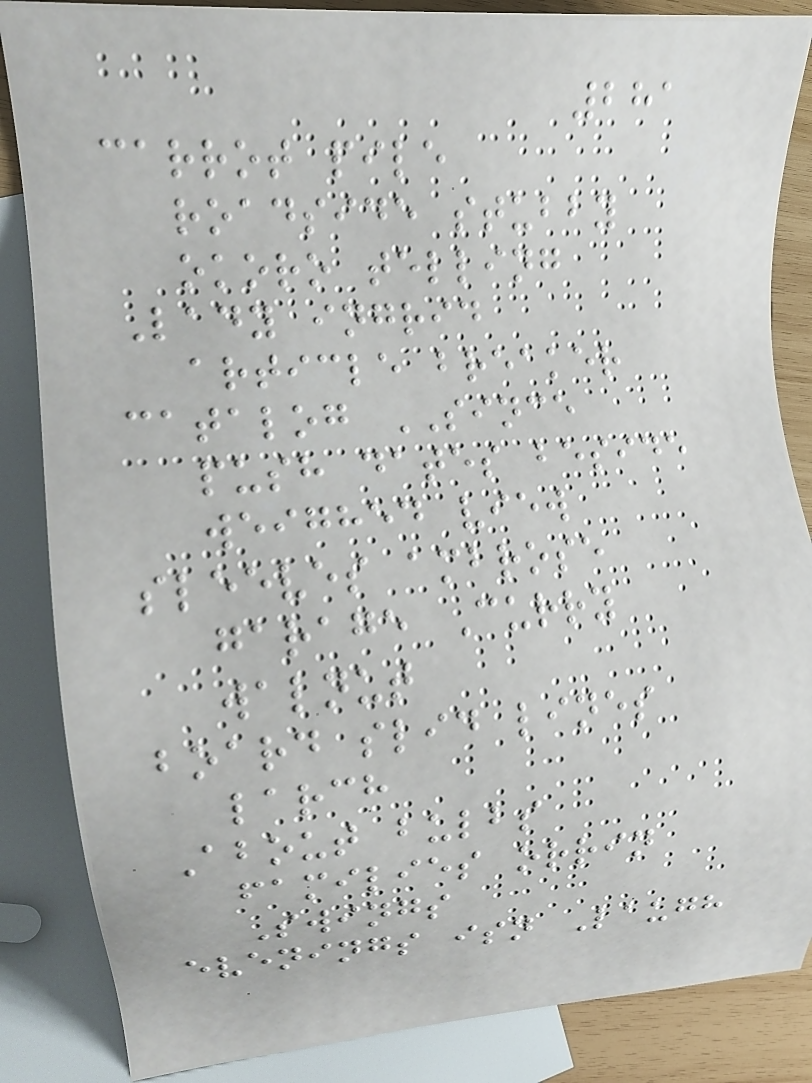281
carrot pile
roadside stubby
okoro telling
Lady ingrid
article breaker
catalog SINCE
push dates beside
weighed view
sleeves ambrose
garage Curry
walnut
board slid lines
larch
About bulbs
families orrin
Swings
evenings isn Laugh
